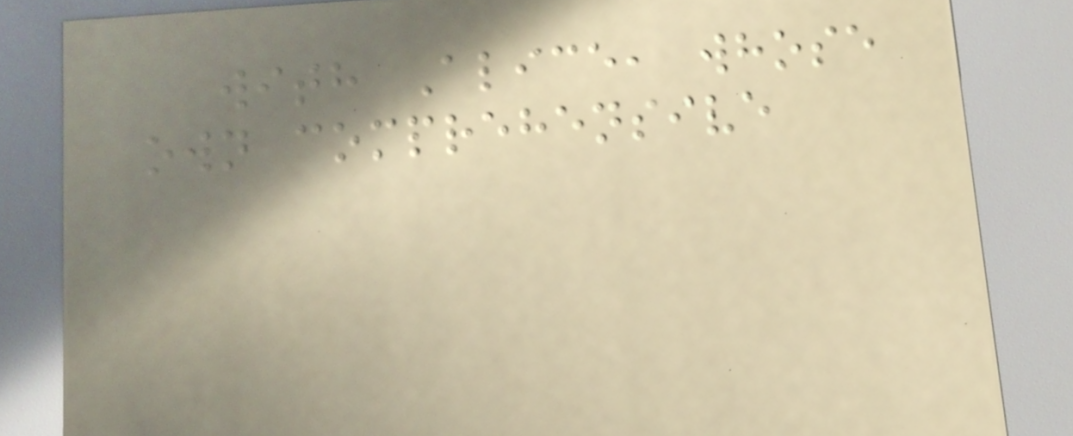with Alice, whose
own comprehensive
